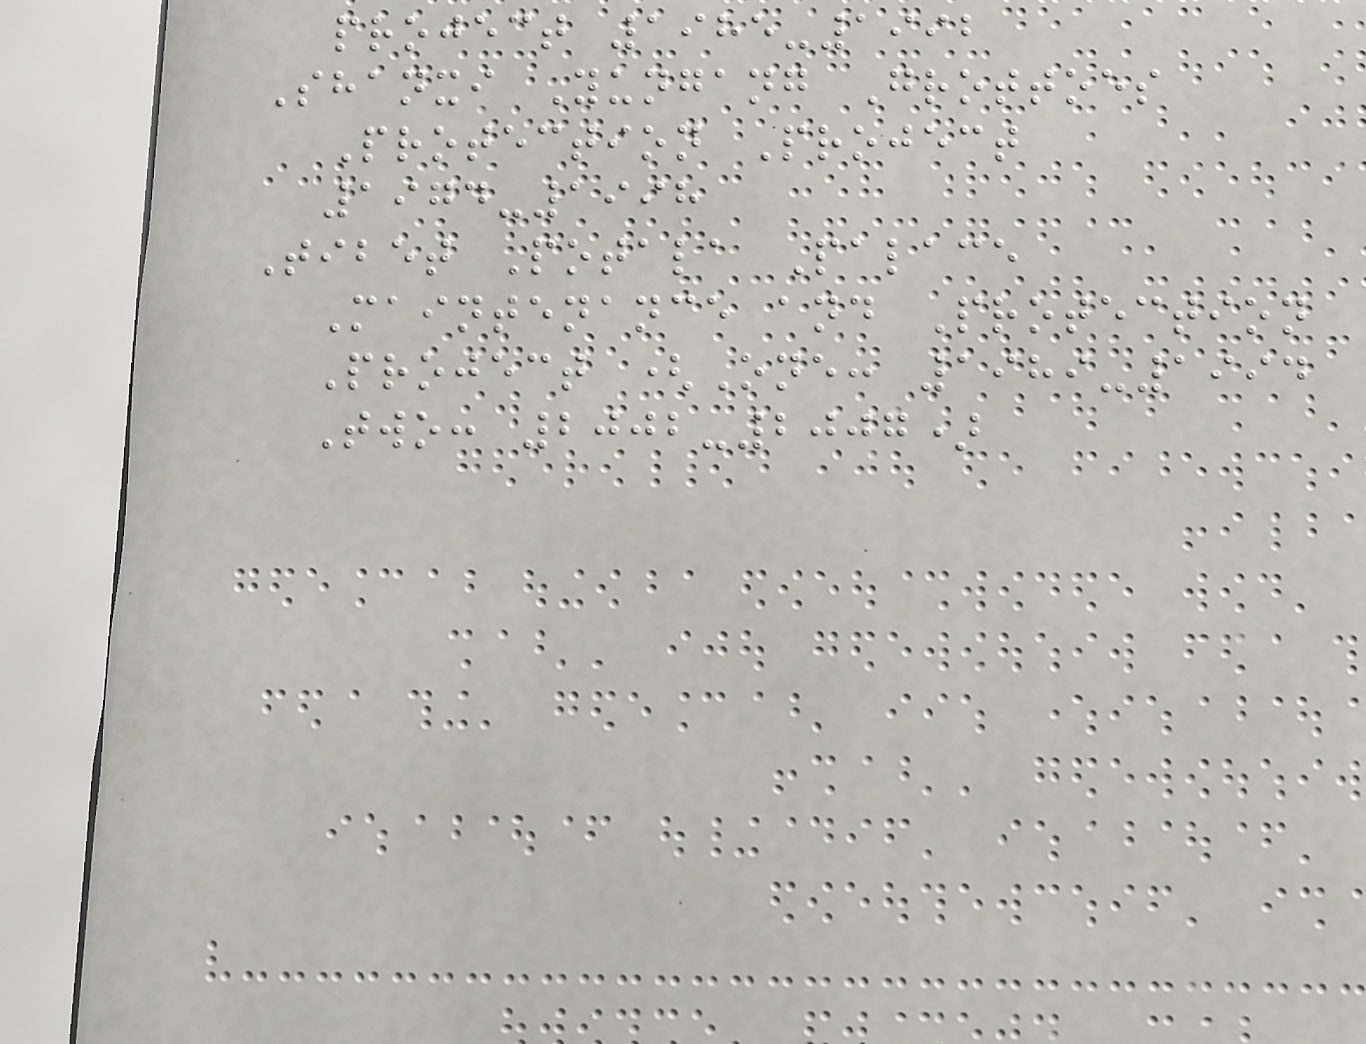project 1985-1992
Shanxi Yungang Grottoes
Protection Project
1974-1998
Tibet Potala Palace
Maintenance and Protection
Project (One: 1989-1994
Two: 2002-2007)
